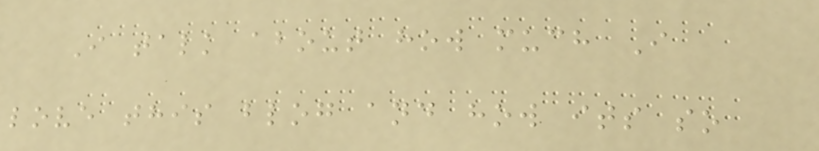I talk about how much I
love this blog and how its so
